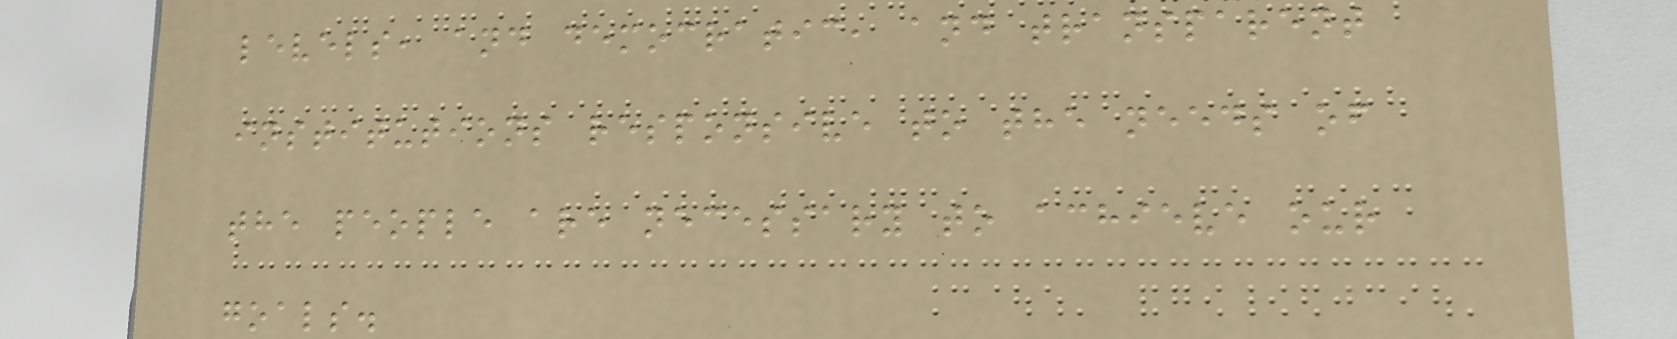levels, and democratic, and transparent
institutions responsive to the needs of
the people are necessary to achieve our
goals.
